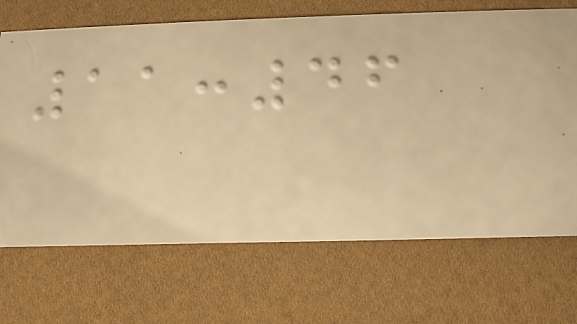11:46
